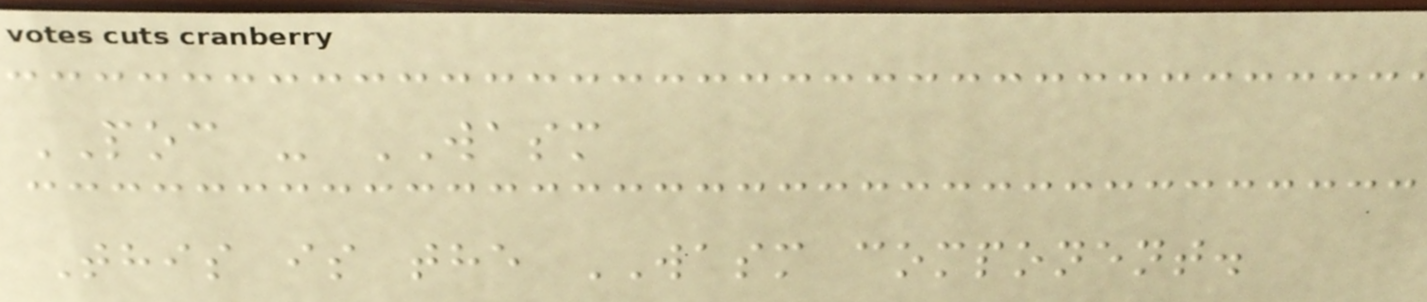POC - WASM
This is the WASM component.
